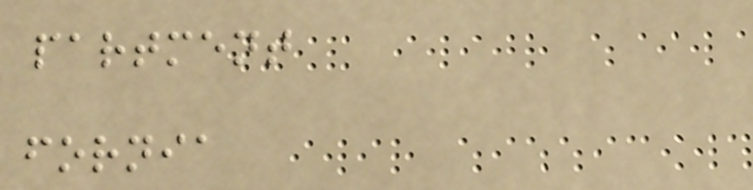partment
fornia
